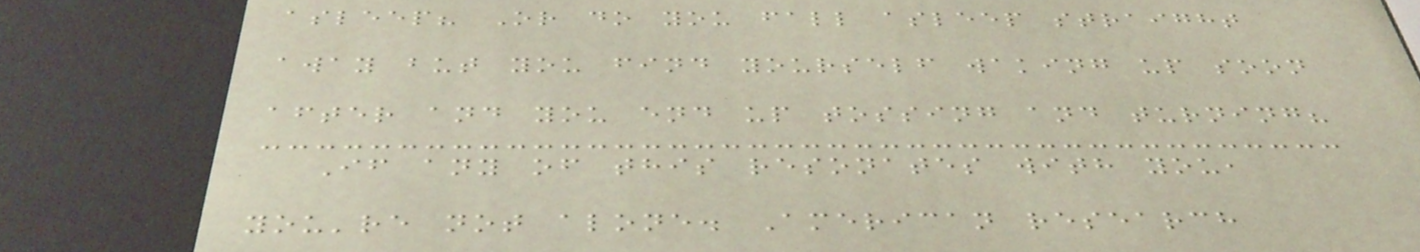asleep? Or do you fall asleep straight
away but you find yourself waking up soon
after and you end up tossing and turning?
If any of this resonates with you,
you're not alone. American research
